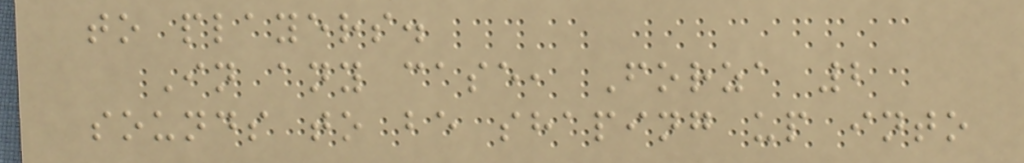to players.
In any case, Forza 2
sounds to be shaping up into
